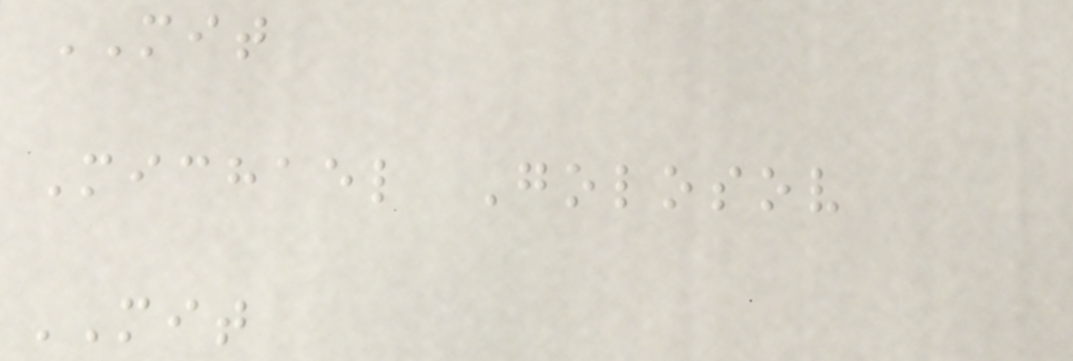MIT
Michael Golosov
MIT
